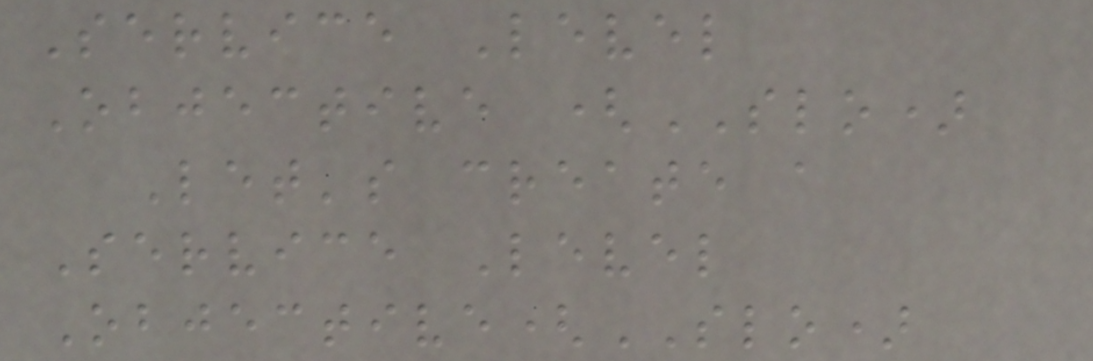Service Level
Objective (SLO)
Let's create a
Service Level
Objective(SLO)
